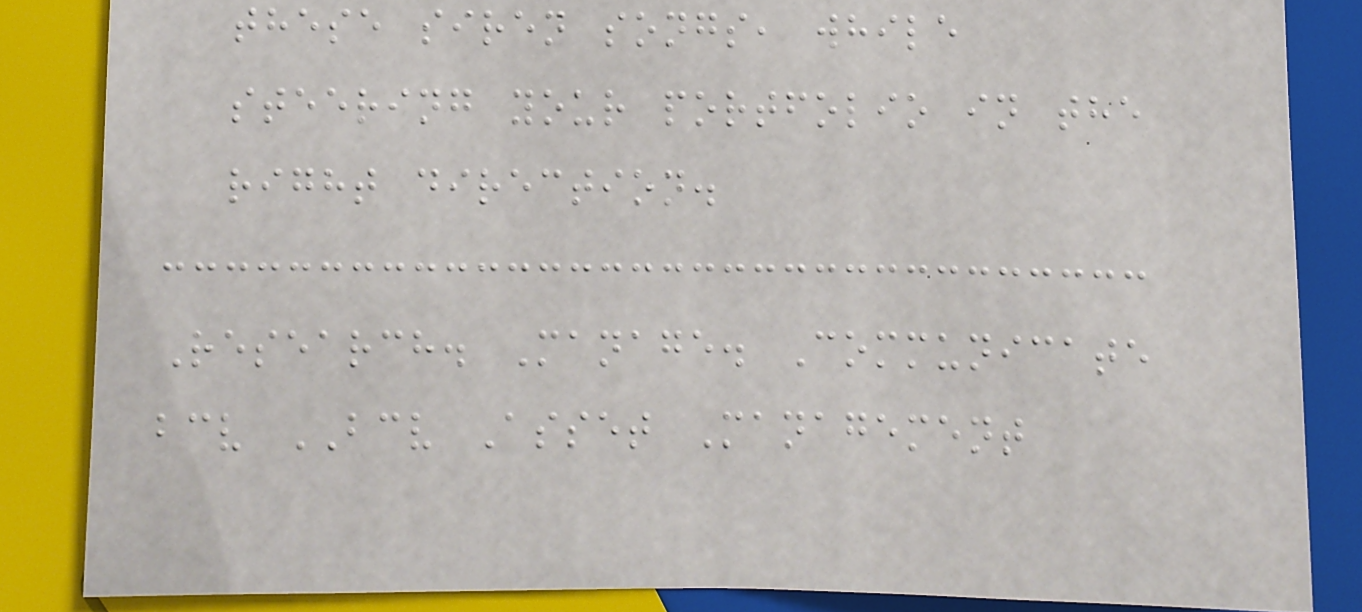these siren songs, while
steering your portfolio in the
right direction.
Research. Manage. Communicate
bcv BCV Asset Management
